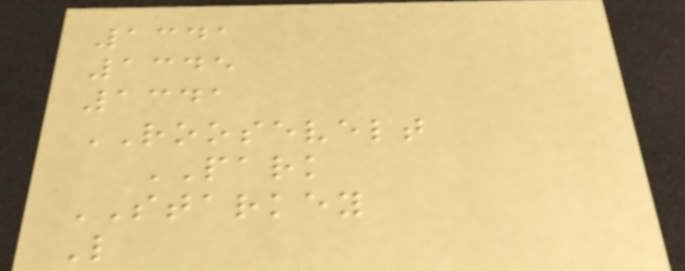1341
1345
1341
ROOSEVELT
PARK
STARKEY
L
